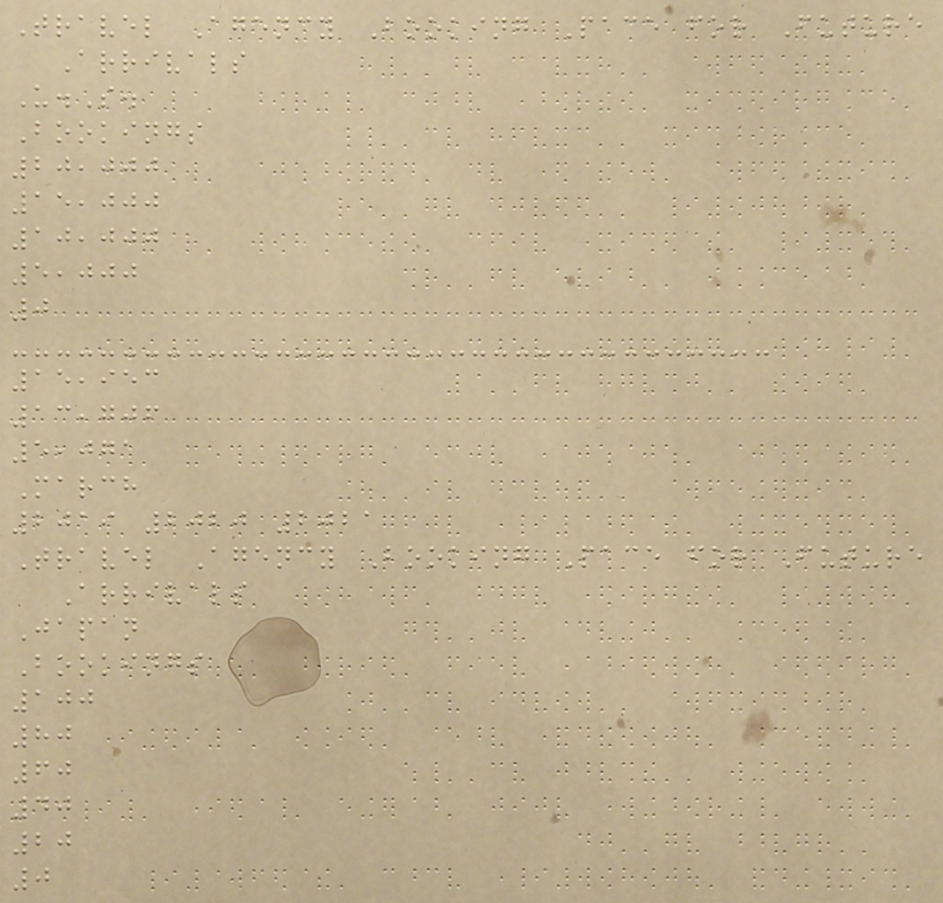Travel Agency Booking Pace for Future
Arrivals
U.S.
Bookings
20,000
15,000
10,000
5,000
0
15,953
13,706
5,071
March
2019 2020 2021
Travel Agency Booking Pace for Future
Arrivals
Japan
Bookings
100
80
60
40
20
0
